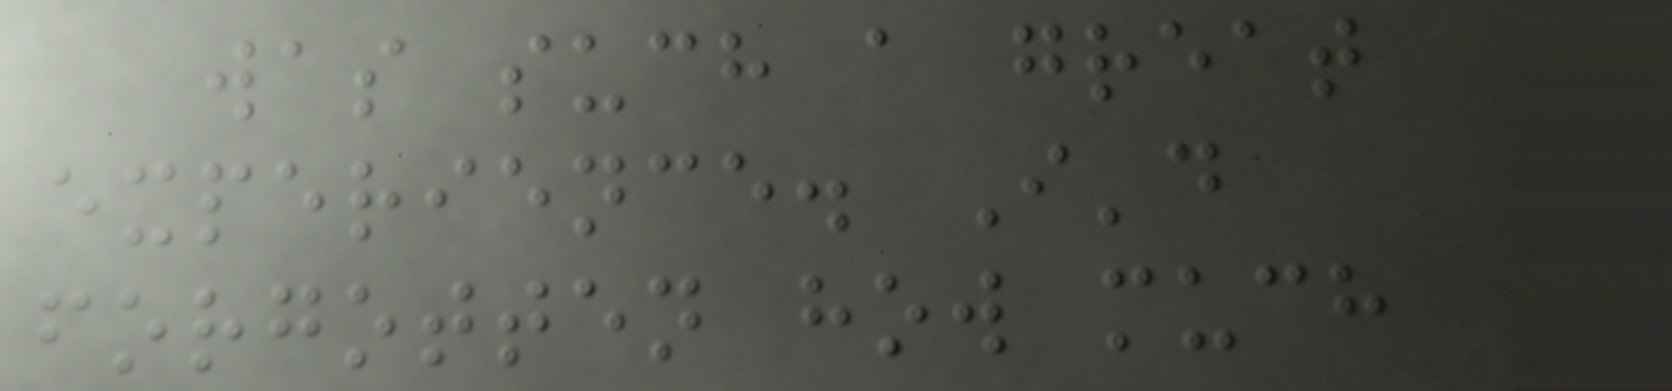was such a great
experience. I'd
forgotten how much
